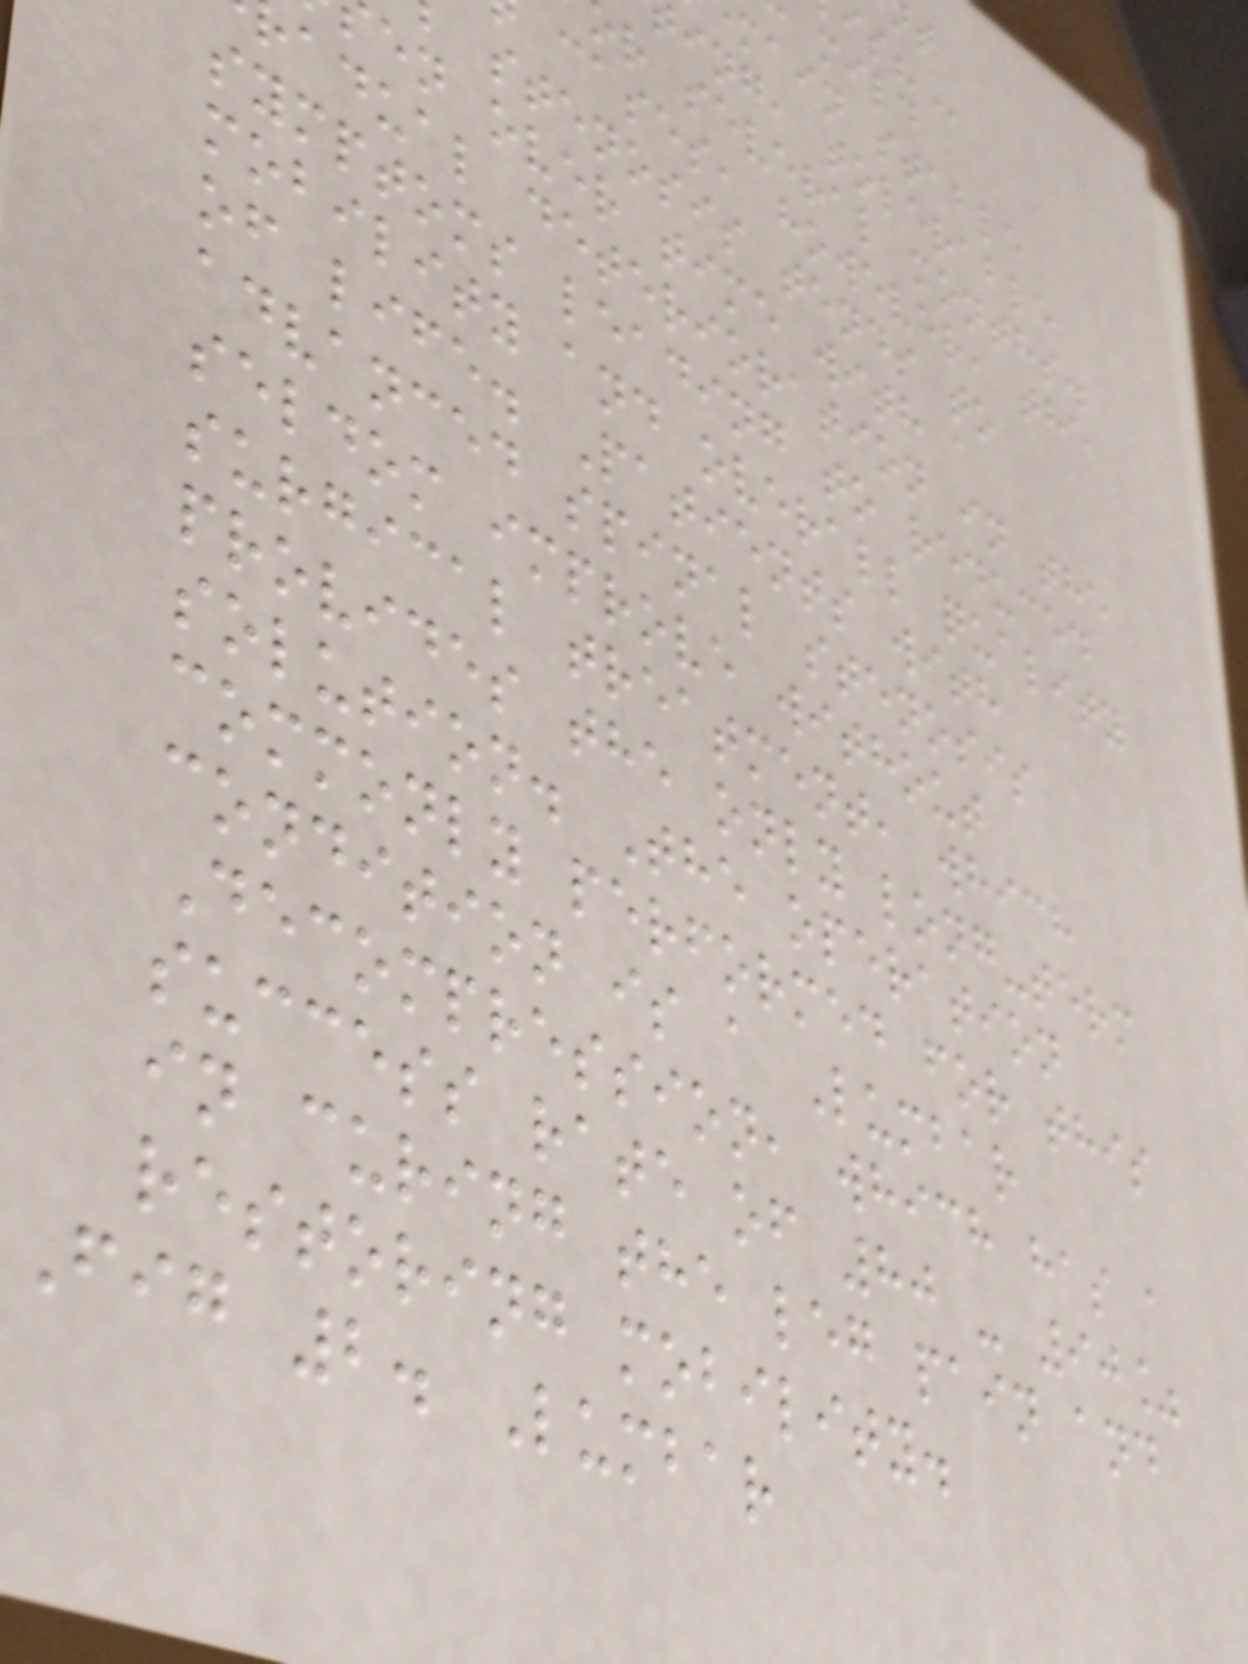main stable
ing, tolerable
r several months.
cases, however, the
stenosis tends to
en over time with a
adual deterioration in the
symptoms leading to reduced
mobility and overall quality
of life. Patients with
advanced spinal stenosis
seldom improve without
surgical treatment, which
provides the only long-term
solution. The operation
commonly performed for this
condition is a Lumbar
Decompression, which has a
success rate of 80 - 90%
in curing the leg pain and
restoring mobility.
Fig 2. Lumbar
